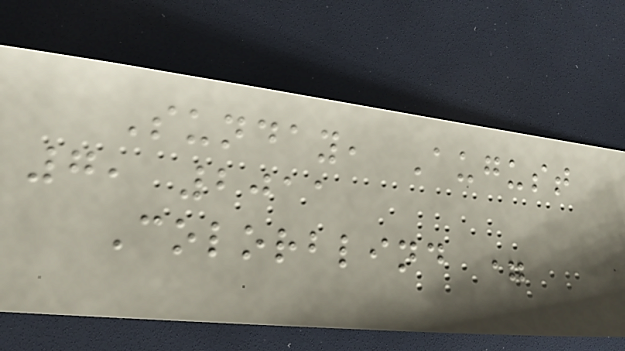Sunday, August
7, 2011
Colorblind =
